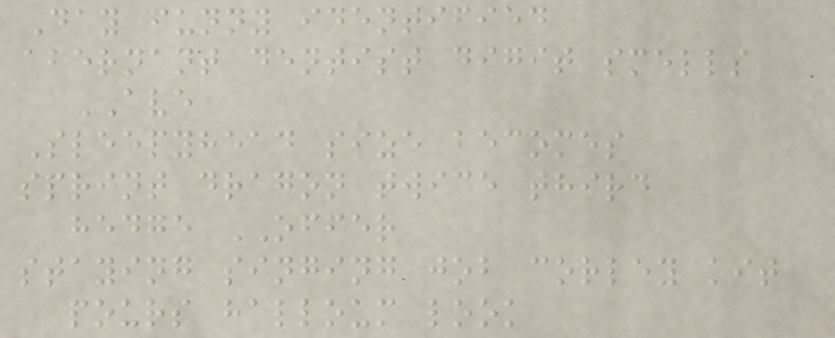Day funny identified
abernant dentist digit smells
AVE
Sleepyhead size becomes
sprint dragon twice third
hedge OFFER
staying singing job corley kit
pours halloum look
